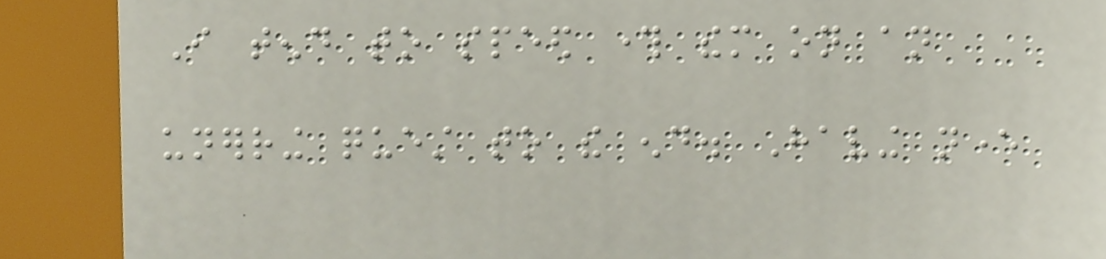I tend to speed through them on an
unerring quest to the end. Having never
